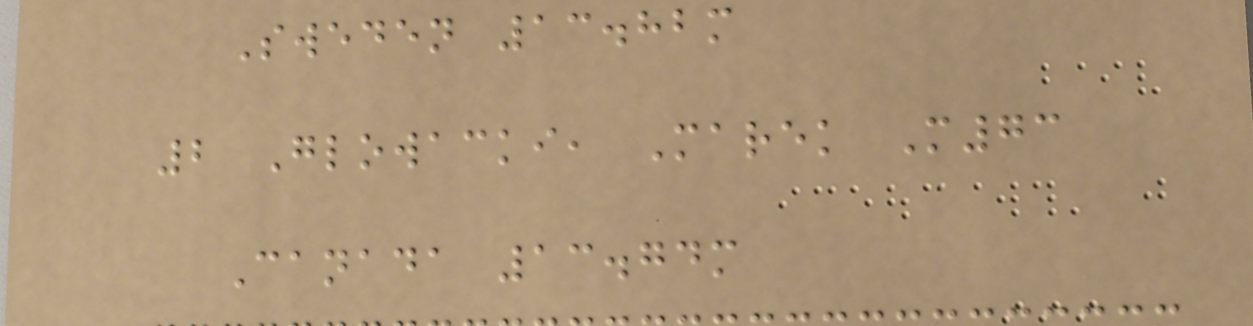Sweden 13.82m
2 Glowacki, Marek M73
Canada 13.74m
